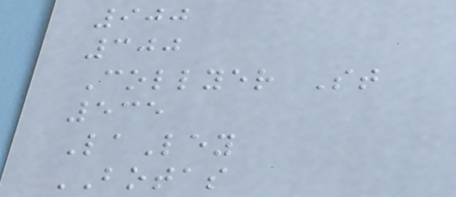900
300
Collyer St
535
LaLey
BOTAS
